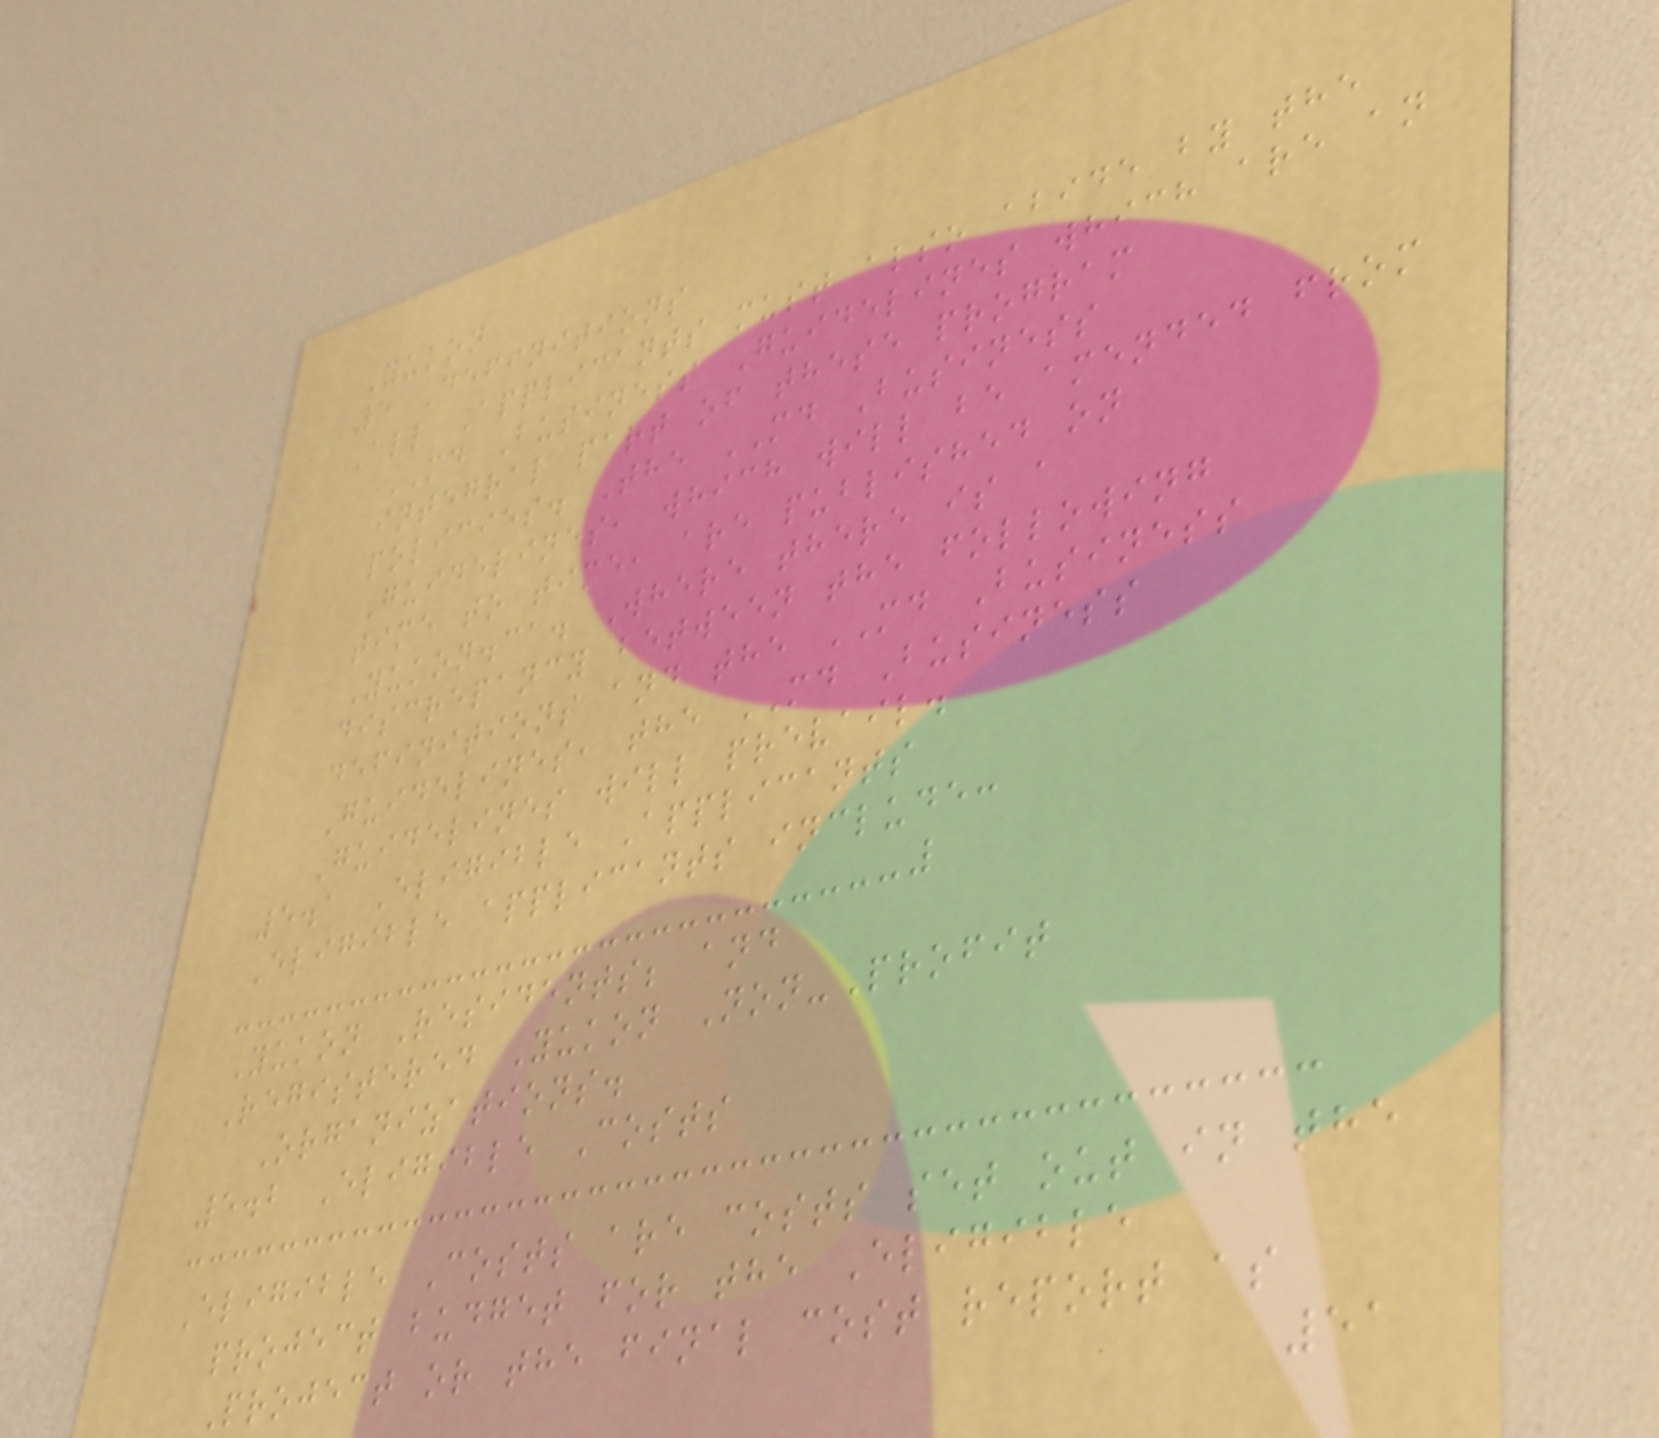Yukon
5 Definitions
All Applicants must also abide by the
MD Business Guidelines which are an
integral part of these program
policies. The MD Business
Guidelines, which will be amended from
time to time, are published on
Yukon.ca. Where there is a
discrepancy between the following
definitions and the MD Business
Guidelines, the MD Business
Guidelines will prevail.
5.1 Eligible Applicants
Eligible applicants include:
Yukon Residents; and
Registered Yukon Non-Profit
Organizations.
5.2 Eligible Costs
Eligible Costs are costs set out in the
project budget for the Eligible
Project or the final cost report as
51
